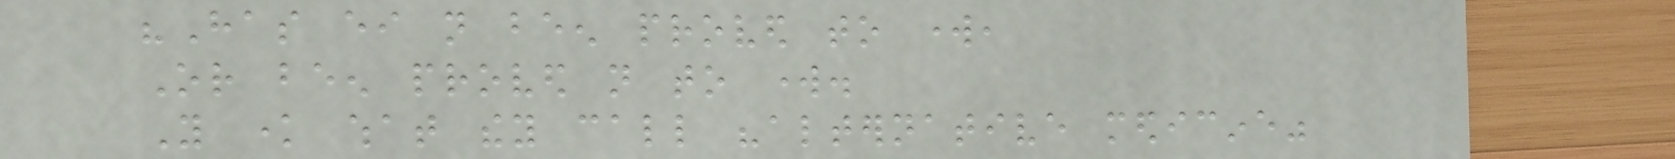"Has either not been proved to work,
Or been proved not to work.
You know what they call "alternative medicine"
